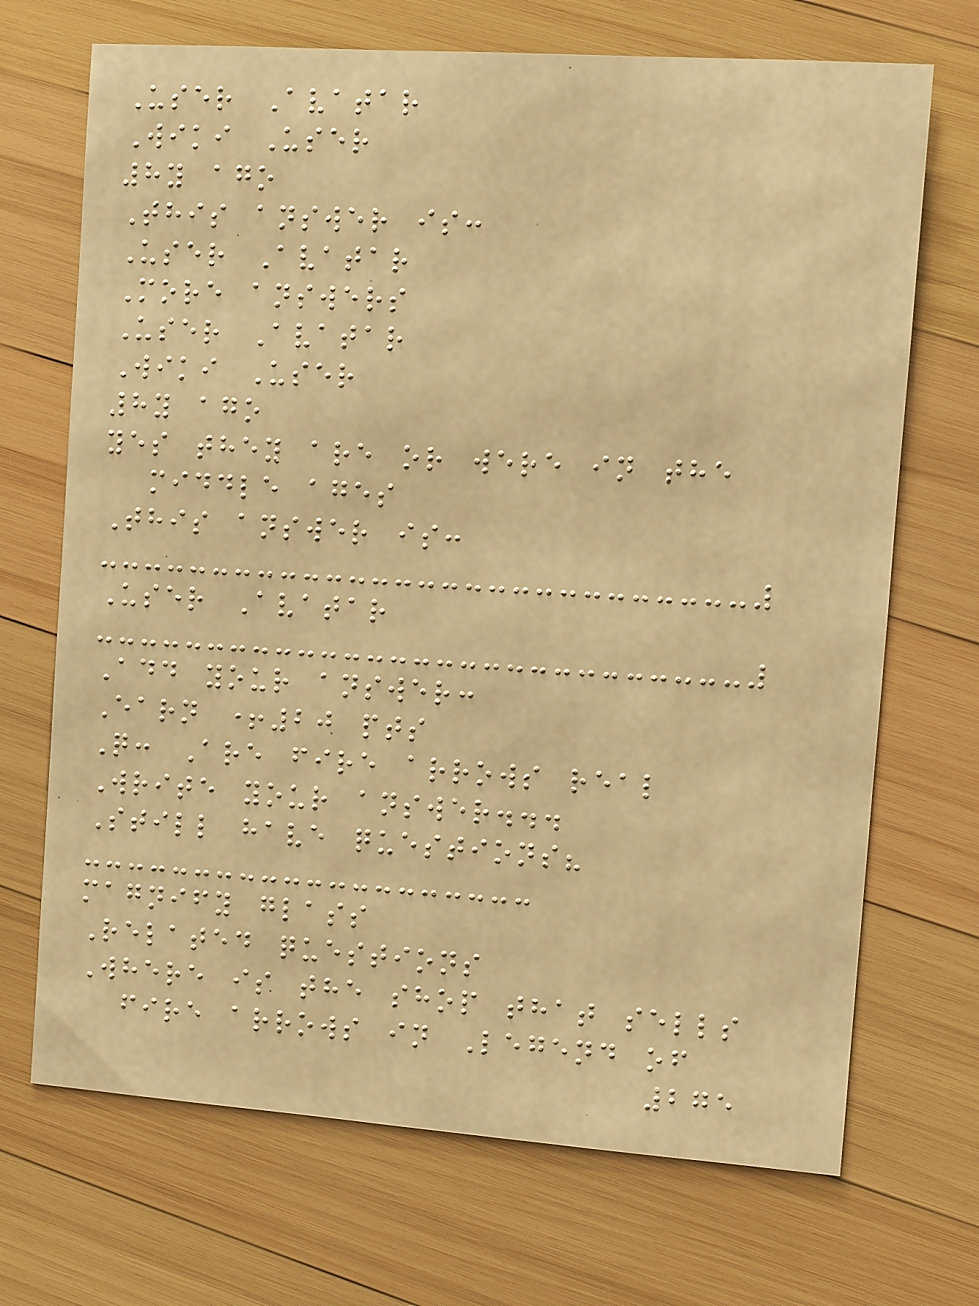User Avatar
Wiki User
8y ago
This answer is:
User Avatar
More answers
User Avatar
Wiki User
8y ago
yes they are or were in the
middle ages
This answer is:
User Avatar
Add your answer:
Earn +20 pts
Q: Are fire arrows real
Write your answer...
Still have questions?
magnify glass
Related questions
Where is the shop that sells
fire arrows in Legend of
275
